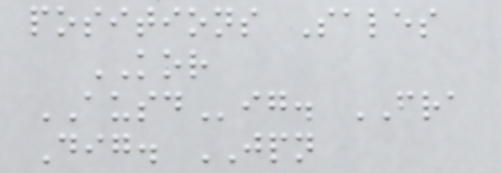positions Sales
KOR
AUSDig. FRA
Dig. JPN
